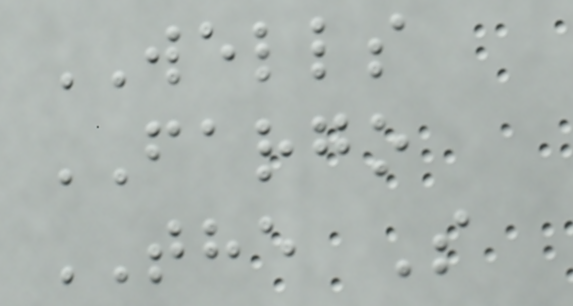WELLS
FARGO
THE S
